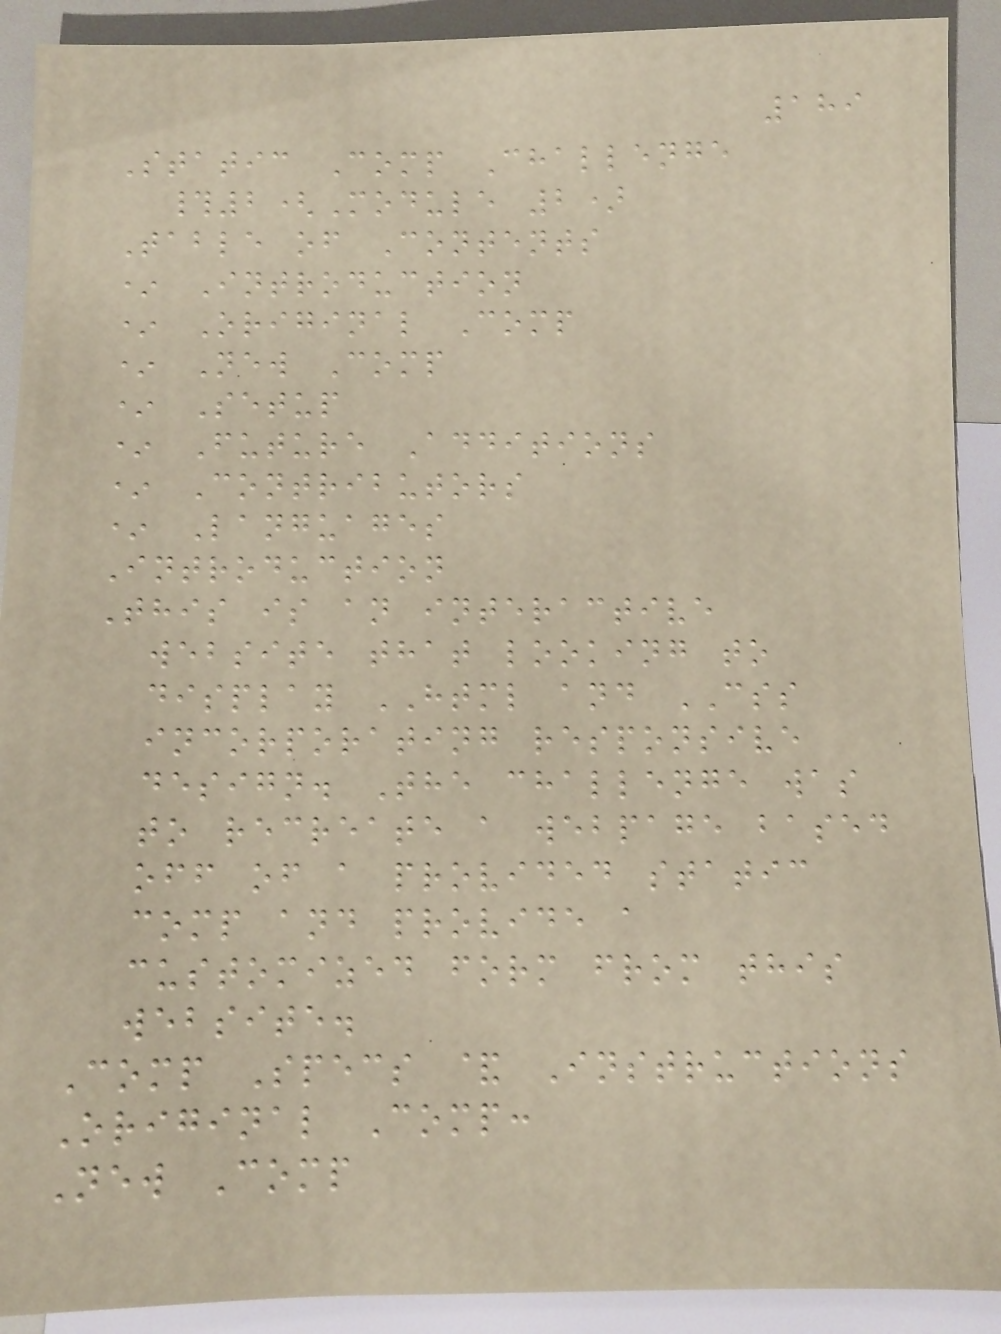189
Static Comp Challenge
#2(Module 2)
Table of Contents
* Introduction
* Original Comp
* New Comp
* Setup
* Future Additions
* Contributors
* Languages
Introduction
This is an interactive
website that looking to
display HTML and CSS
incorporating responsive
design. The challenge was
to recreate a webpage based
off of a provided static
comp and provide a
customized form from this
website.
Comp Specs & Instructions
Original Comp:
New Comp
